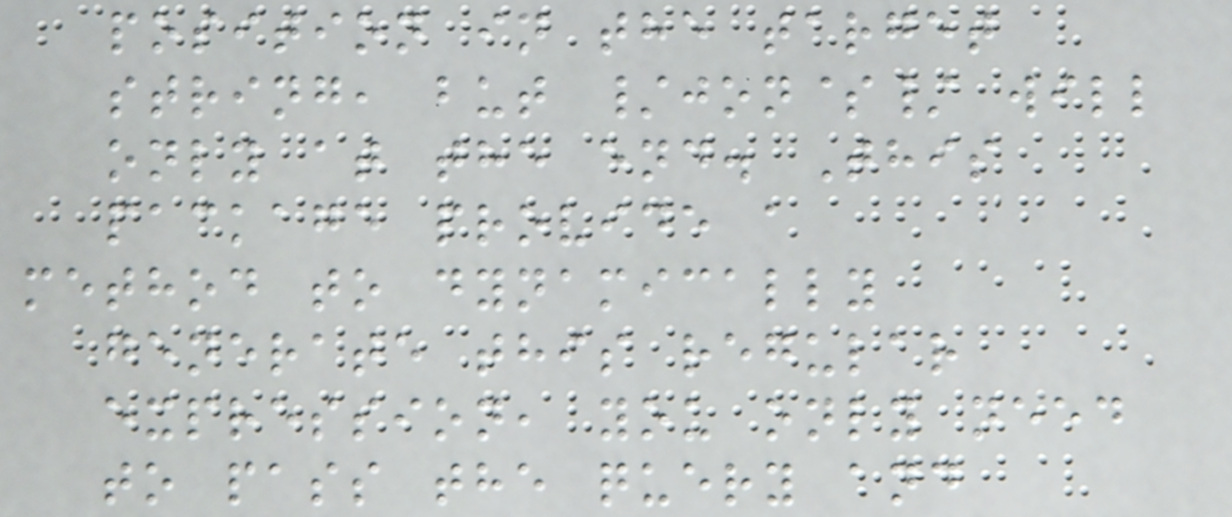position in the target
string, but /jon$/ will
only at the end. This
package provide a
method to dynamically
generate this regular
expression, you only need
to pass the query and
